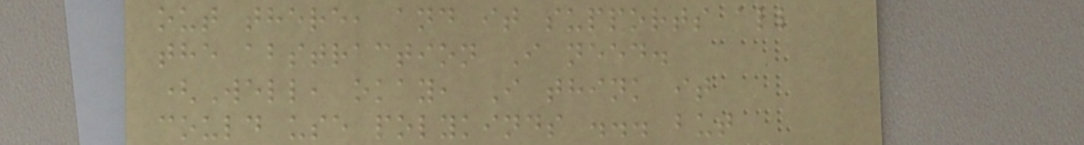out there, and it supports all
the abstraction I need.
(Well, okay, I think it
could use polykinds ... but
